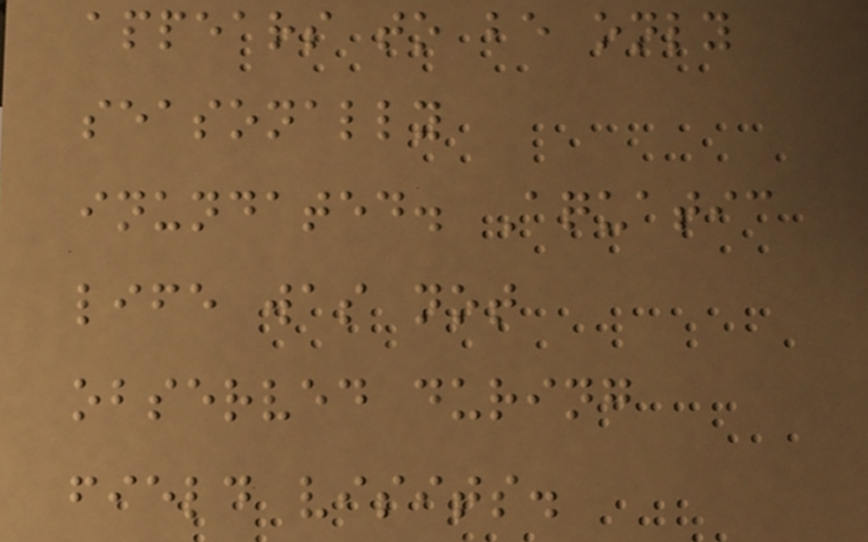appears to be only
seasonally
inundated. Aquatic
life was not
observed during
field visits.
